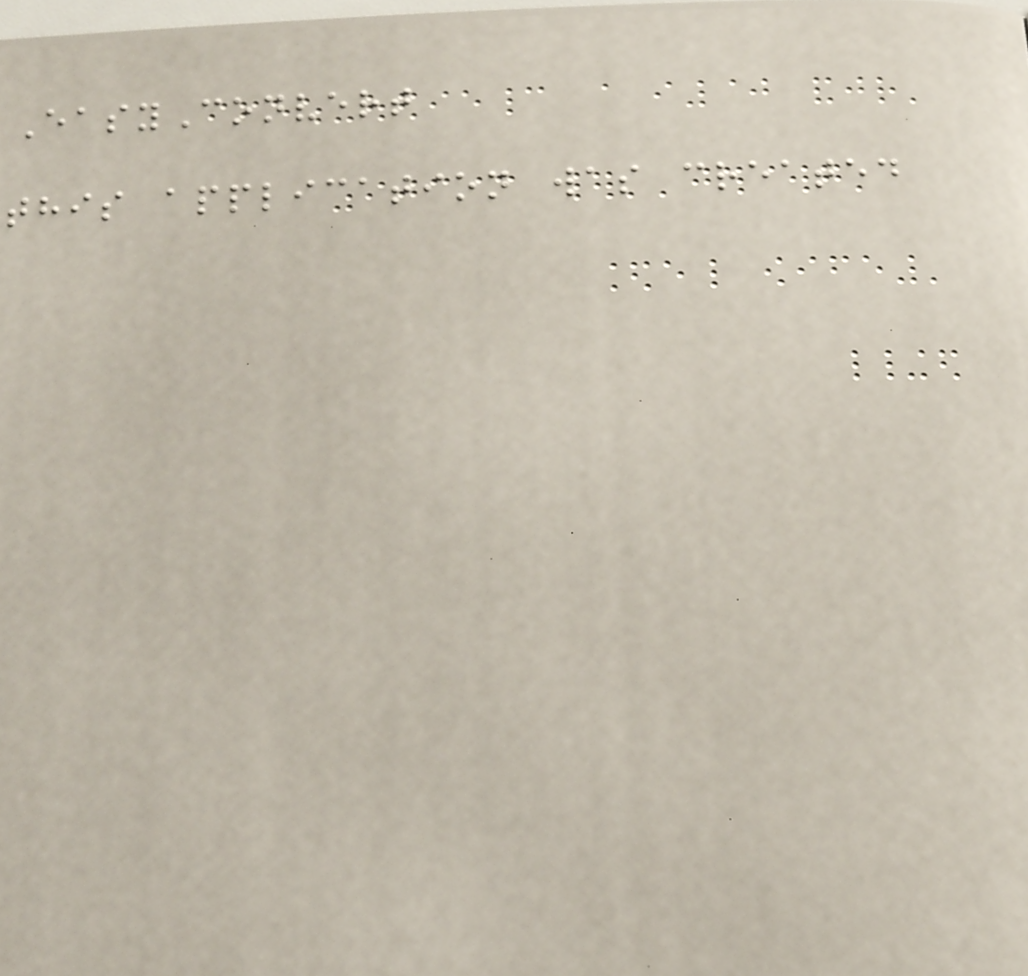EasyConvert
this application was created
